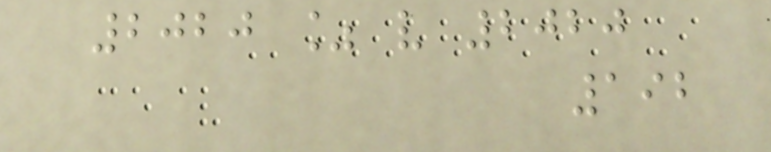2020 % v 2020
192
